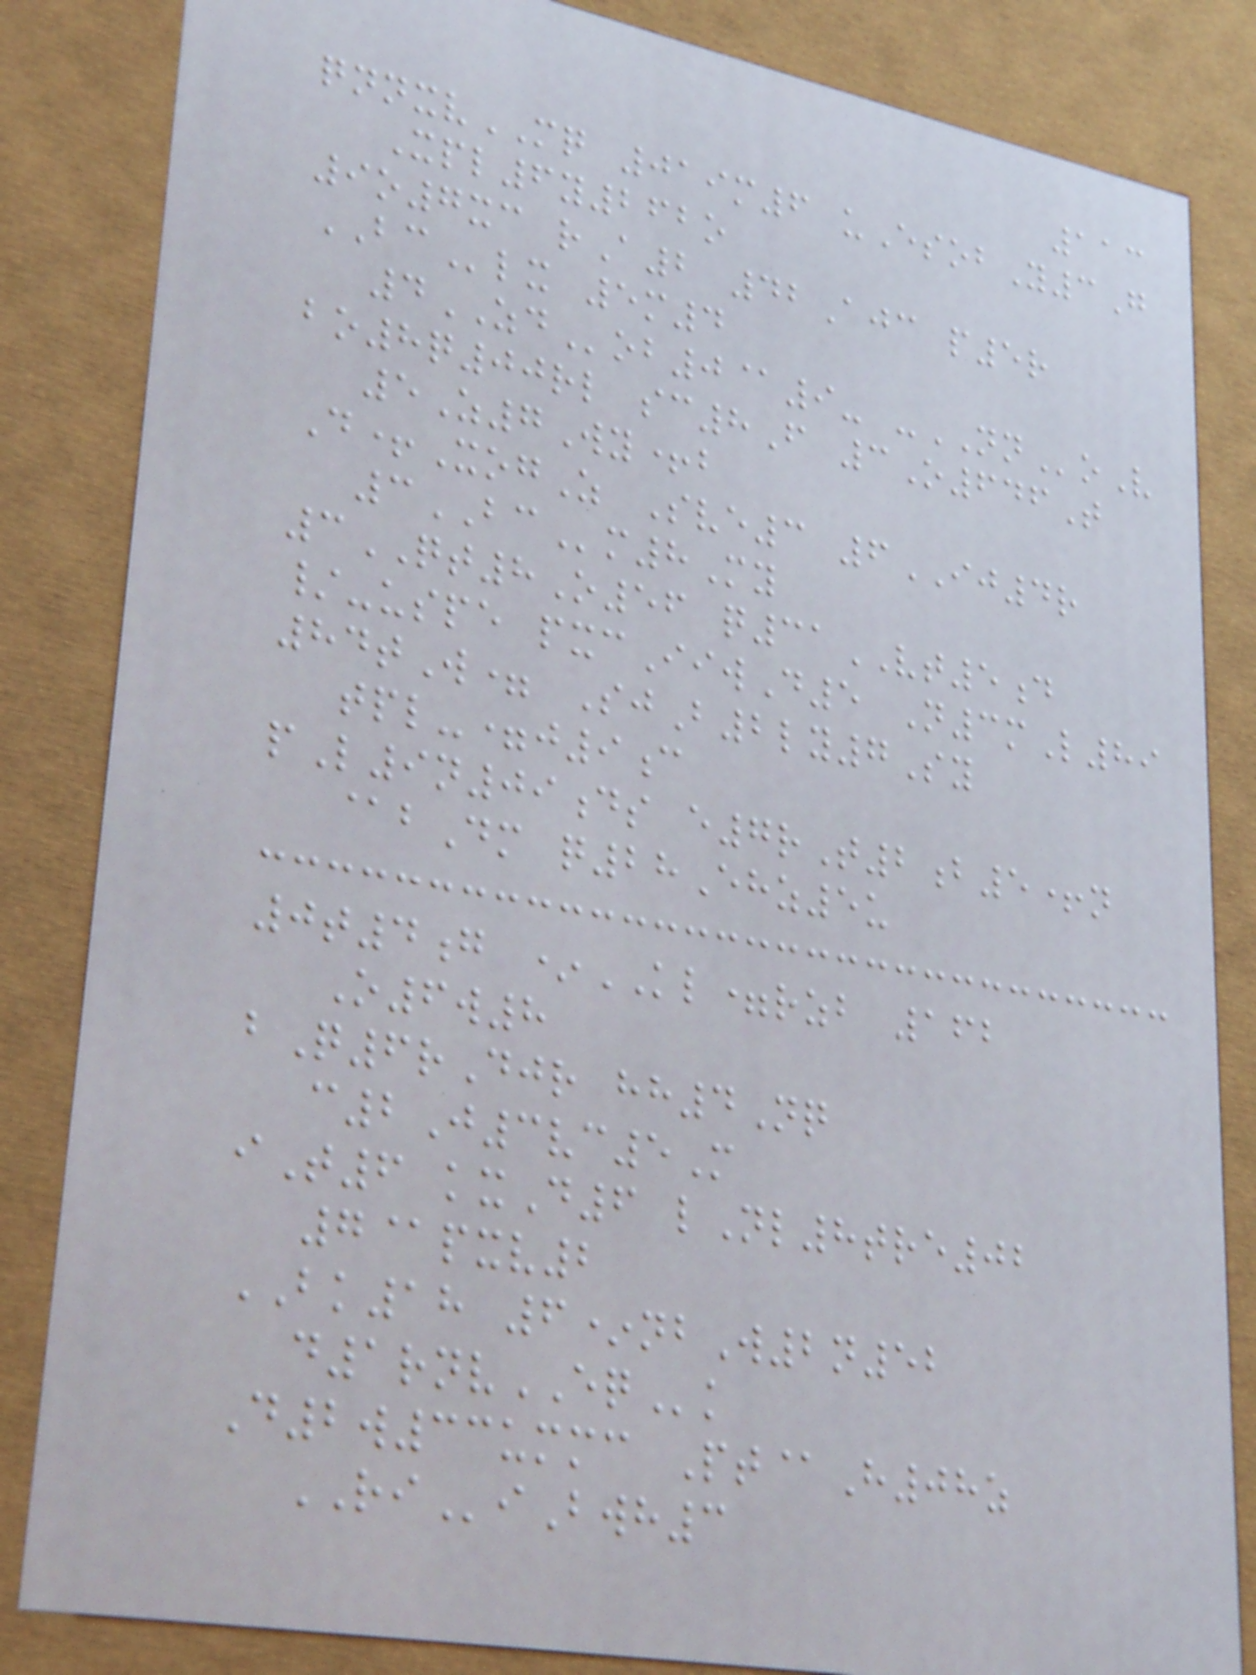113
qnnxvMQ 019m6 uEsobY3G
Xpl6y262o
9o7xc rA2 42Ajc p5r
BClx 5m4
4ZDob0@9- -NNoV
bo8q00rl sc8F 3O646T
5Z7Wy+b
D+XogZ Sve3 6IJ4r
3BCm8My
3QT8O56 q31VT5d
/-uspe pxcIiwD5 N3mL89
84tW= SjB2ly7Sy
tpl-=j9c
pL9n09ds e7rT2b5+n
@bDm q28Ehz5u
0t4g *KL=rzb 162
O6w8
bQ6rDjr hh4Nq
c2J3vc5M
iT6 kxD6 lNl8tre02
7@pxv2
BK18 6*nbW2n52
d1rnvEQk
D2w33ummc Pt@H08z
RIiBwh3
